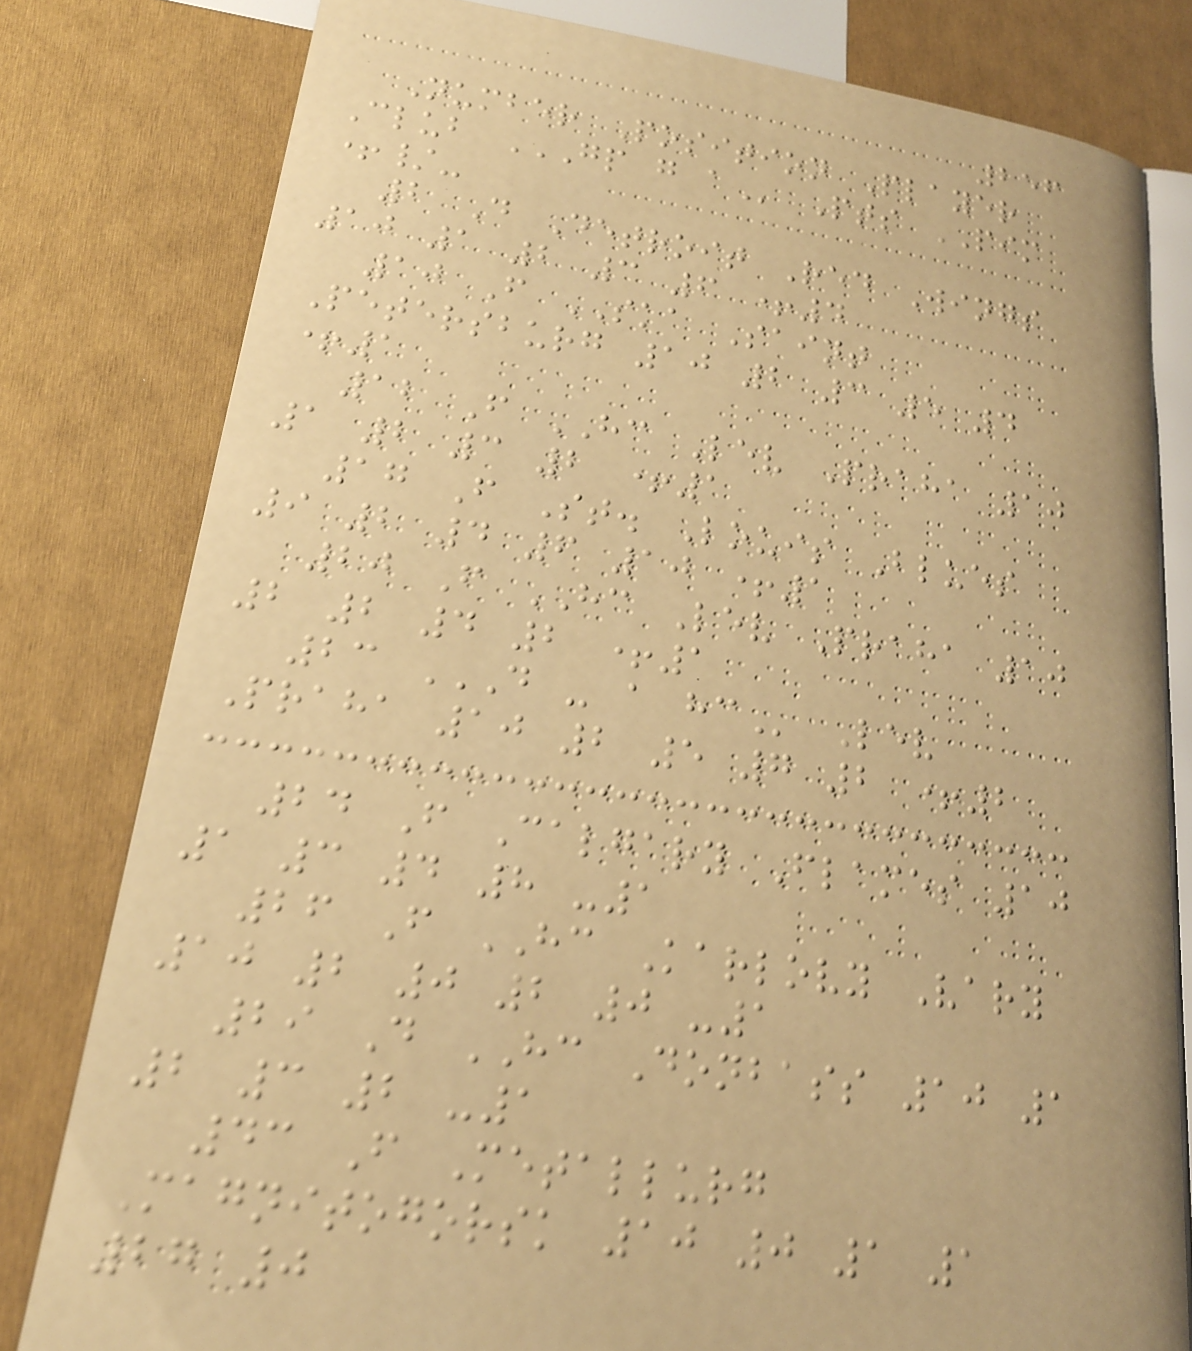256
Number Position Player
Club GP G A Pts PIM
+/-
2 D Detroit Red Wings
10 1 2 3 6 +4
10 F SKA Saint
Petersburg 10 2 3 5 4
+1
12 F HC Lev Praha 10
1 2 3 2 +1
17 F St. Louis Blues
9 2 4 6 10 +1
20 F HC Lev Praha 10
2 2 4 2 +1
23 D - A HC Lev
Praha 10 2 5 7 2 +2
24 F Calgary Flames 10
1 3 4 8 -1
26 F HC Karlovy Vary
10 2 0 2 0 -1
29 D HC Donbass 10 1
2 3 2 -1
43 F Metallurg
Magnitogorsk 10 0 1 1
27 0
